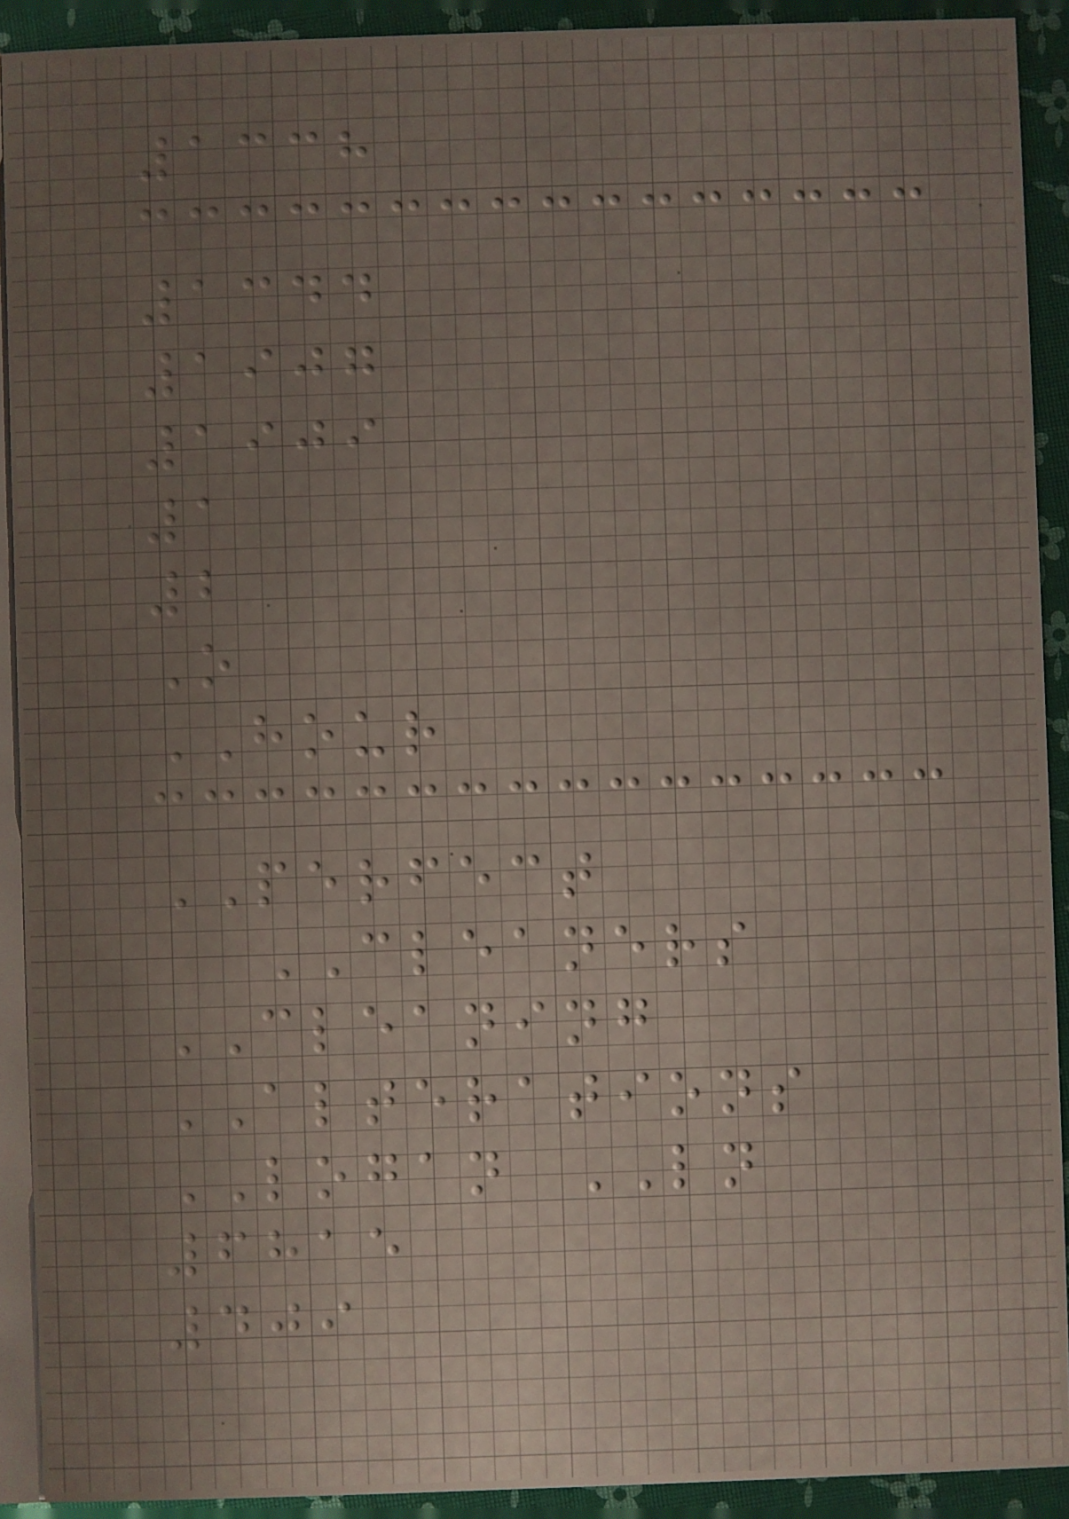1338
1344
1907
1909
1
2
O
HOUR
PERFECT
CLEANERS
CLEANING
ALTERATIONS
LOGAN LN
6815
409
